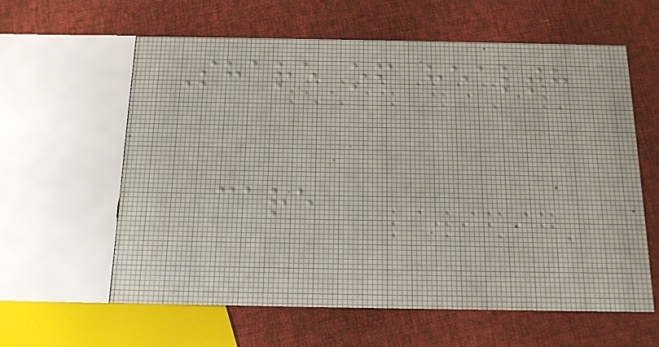Share of health
care
